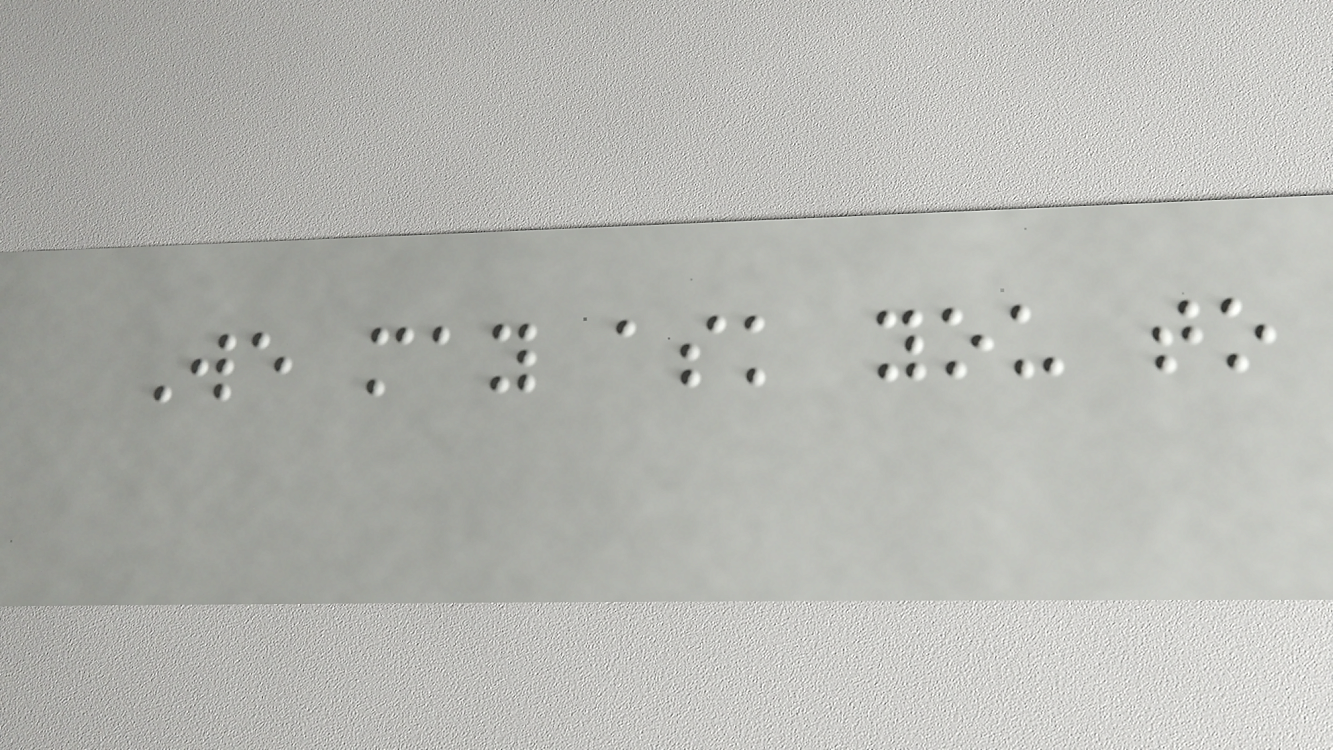We may ask you to
